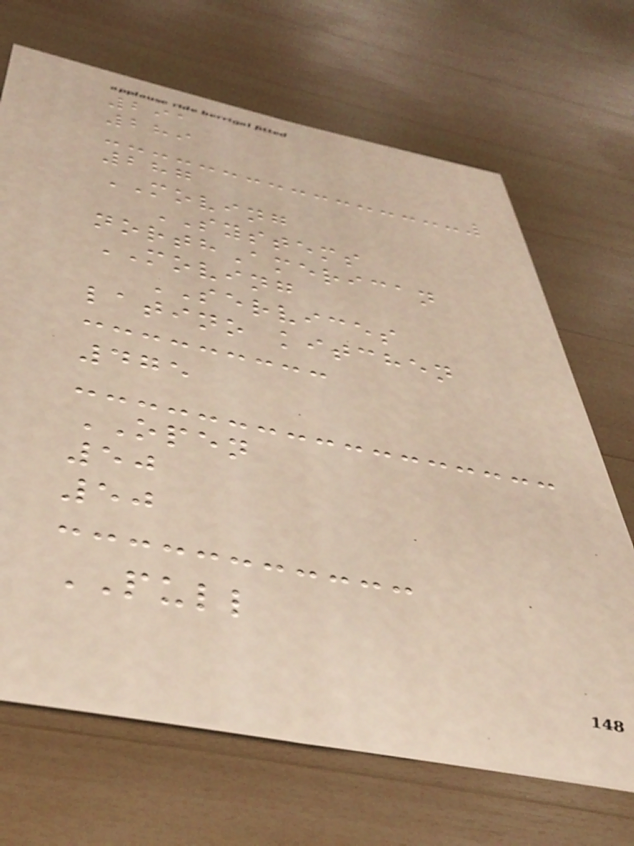291
289
287
MOVING
SYSTEMS
northAmerican
MOVING
SERVICES
latino kitchen
475
OPEN
50
50
PULL
